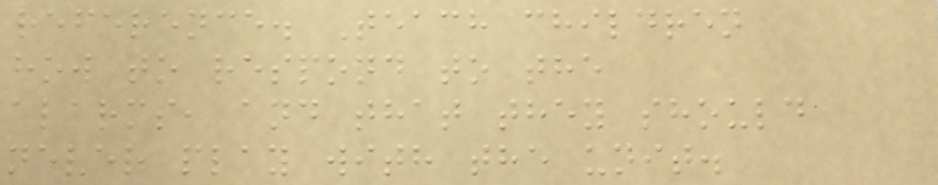reference. Teach children
how to respond to the
alarms, and that they should
never play with the unit.
